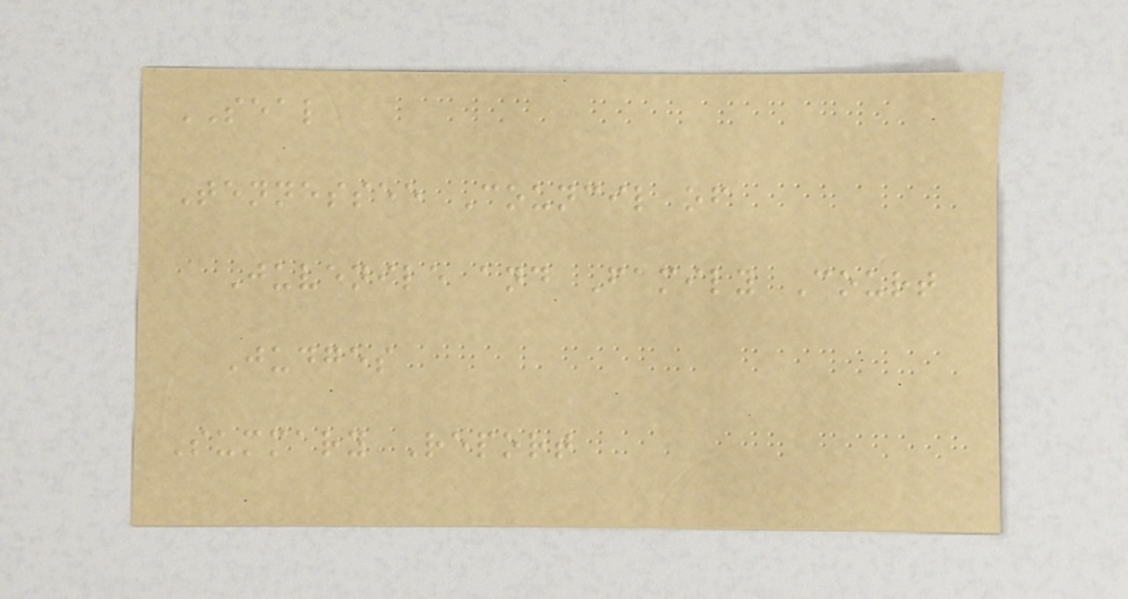SEAL
Tennessee Council of
Juvenile and Family Court
Judges
Summary Report
